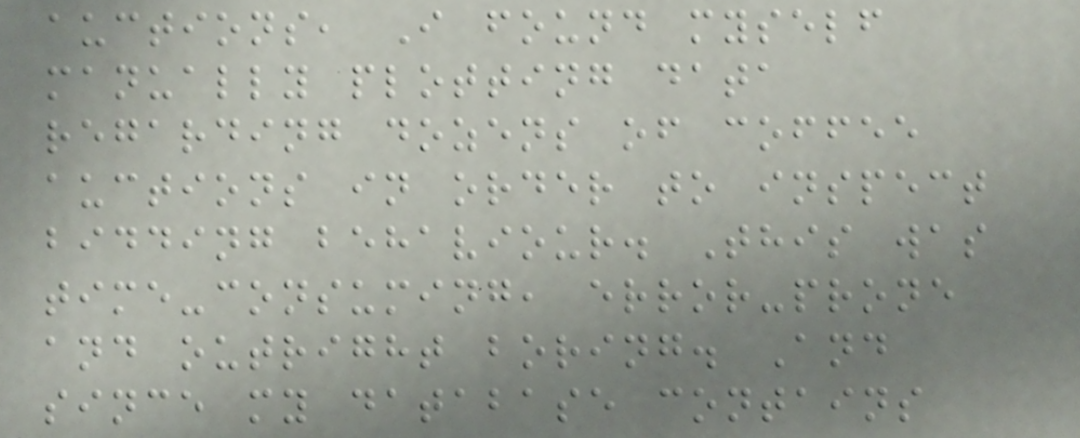auctions, I found myself
manually plotting data
regarding dozens of coffee
auctions in order to inspect
bidding behaviour. This was
time-consuming, error-prone
and outright boring. And
since my database contains
